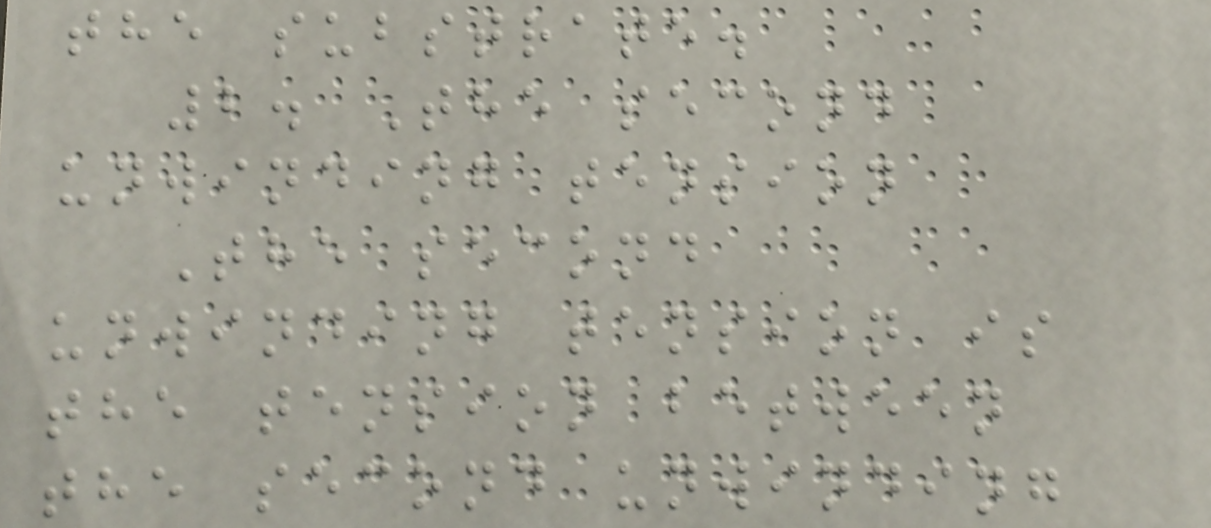the substrate.
2. The second
unwinding tension
The second
unwinding tension is
the tension between
the second unwinding
